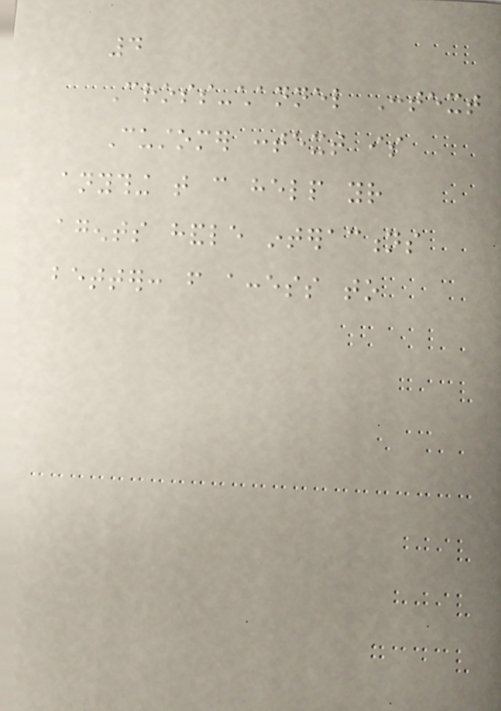4
Cross-channel Context
Customer context is
anything that can help your
agents handle interactions
better: from access to
